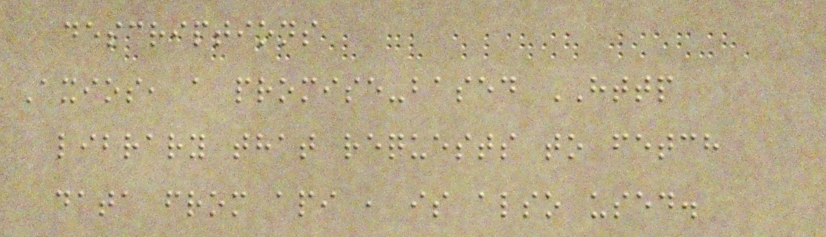descriptions
Axios, a promise-based HTTP
library that requests to fetch
data from api , is also used.
